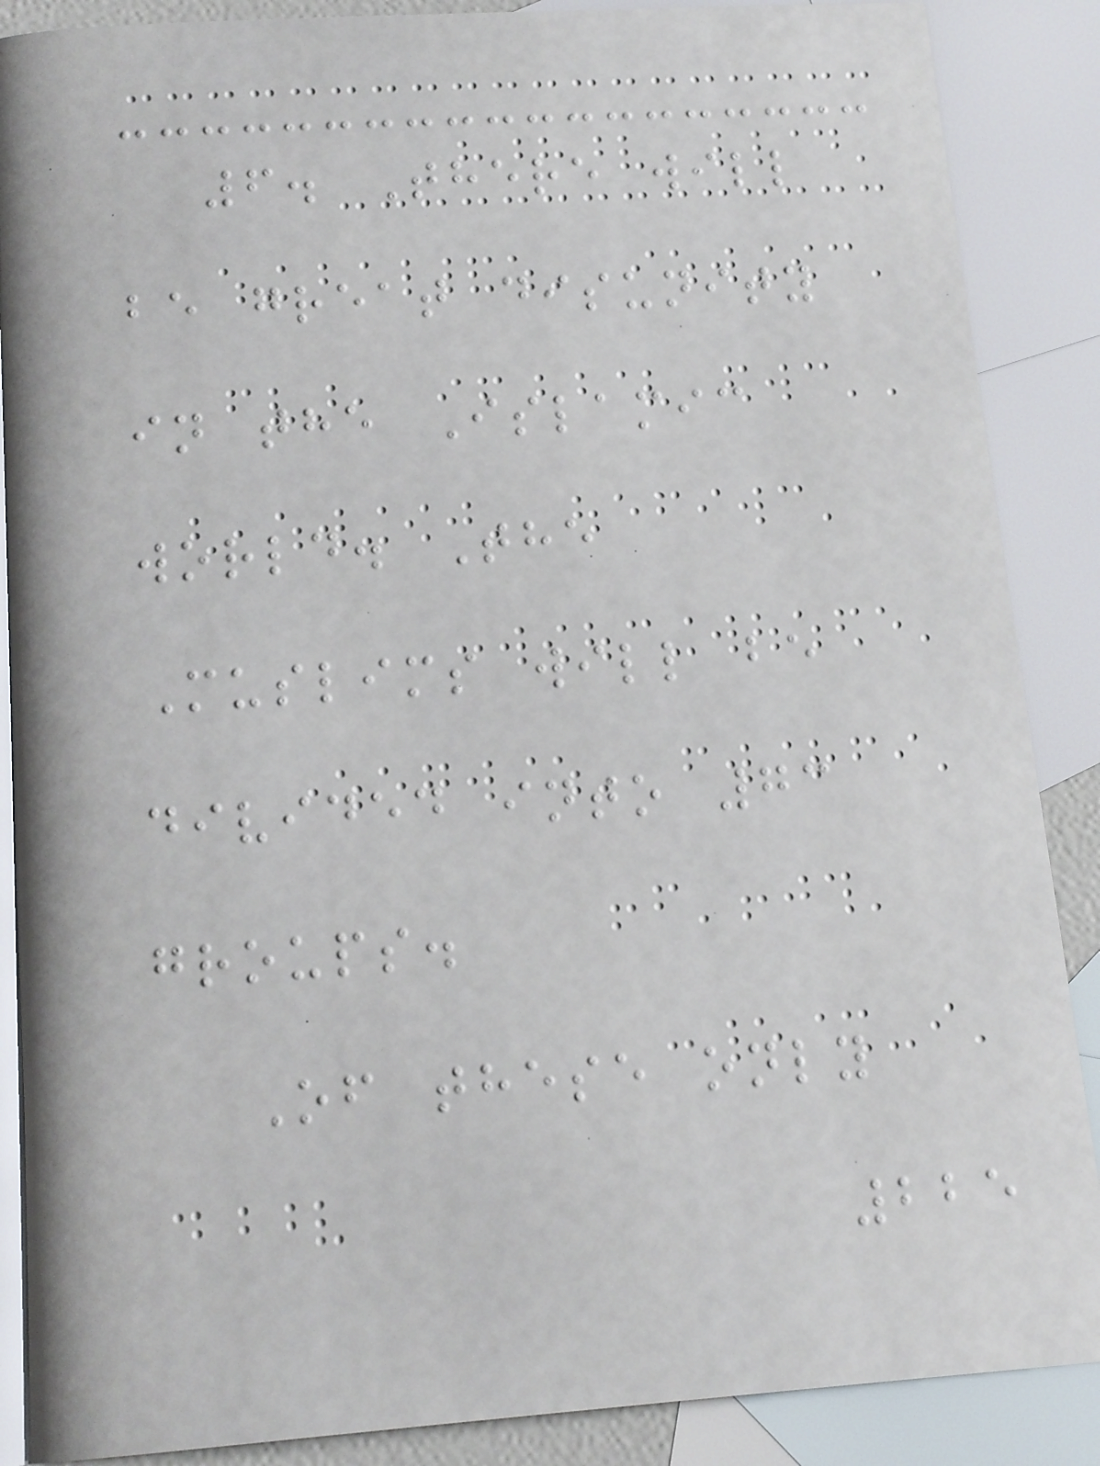6. There will
be great disunity
in the Islamic
world. The
Muslims will be
divided into 73
groups.
Of these only
225
